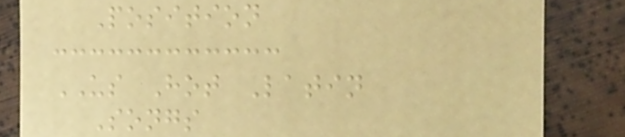Position
US Hot Latin
Songs
